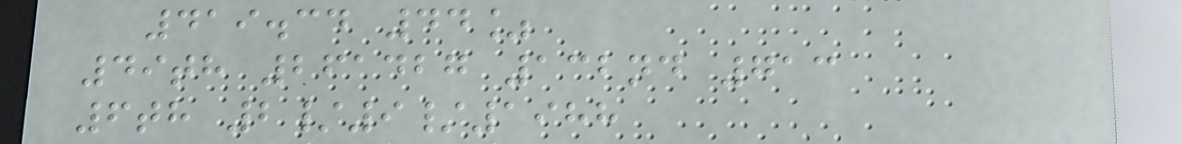419.34 44%
49th 261427 132nd 713
6th 2/9/1988
